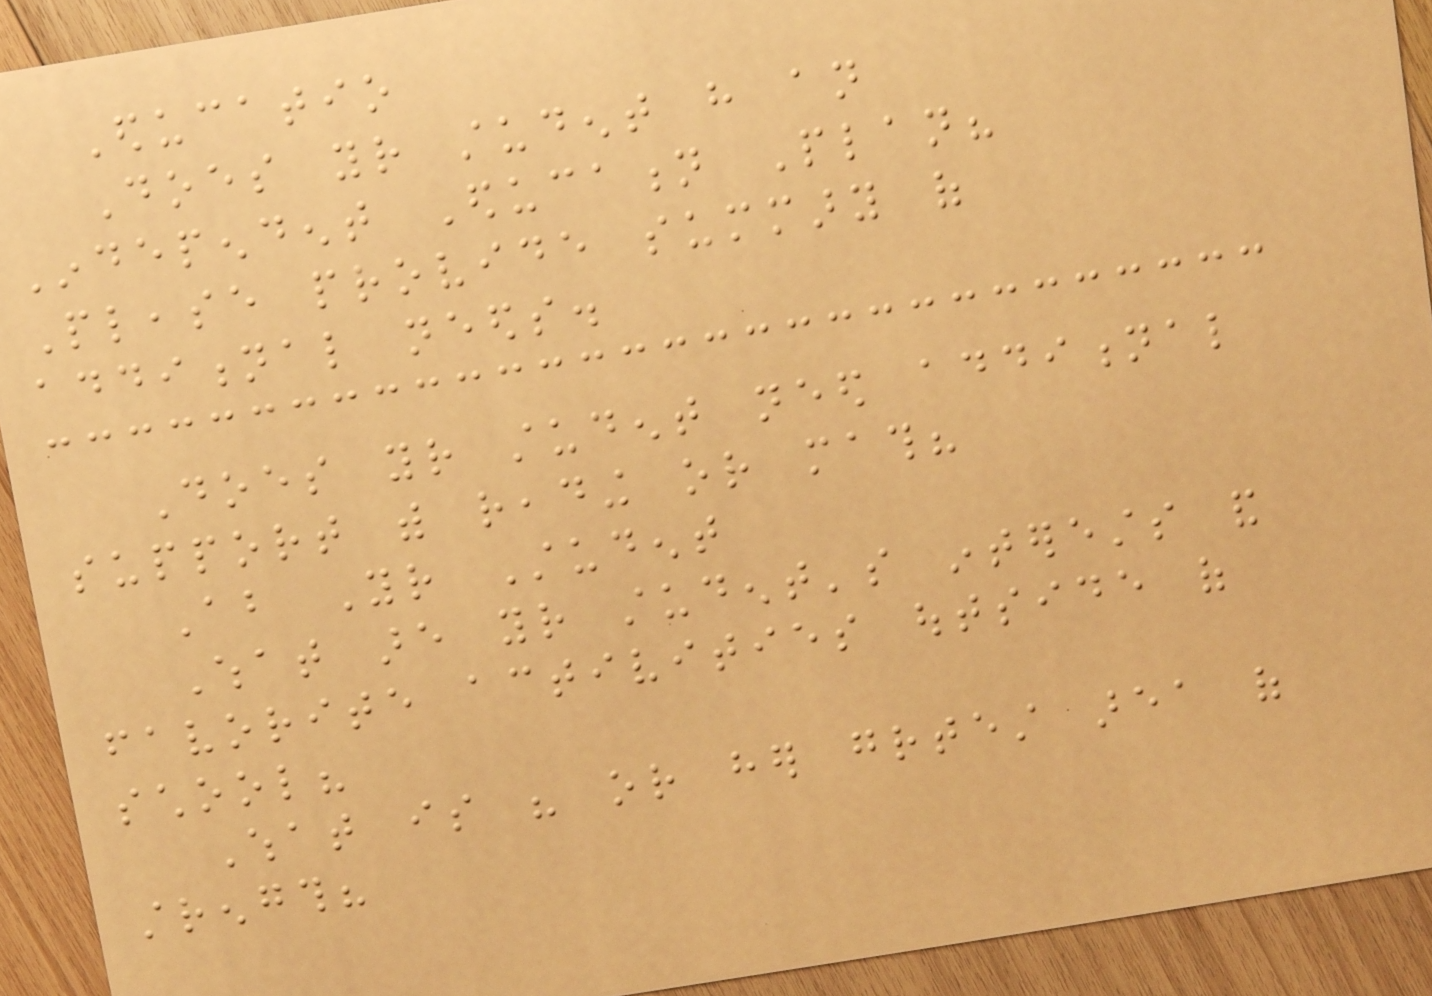Educatio
Does your student have an
Independent Education Plan?
Please provide summary of
additional needs.
Does your student need additional
support with reading or math?
About Your Student
What are your student's interests and
favorite activities outside of
school?
What is his or her greatest area of
strength?
